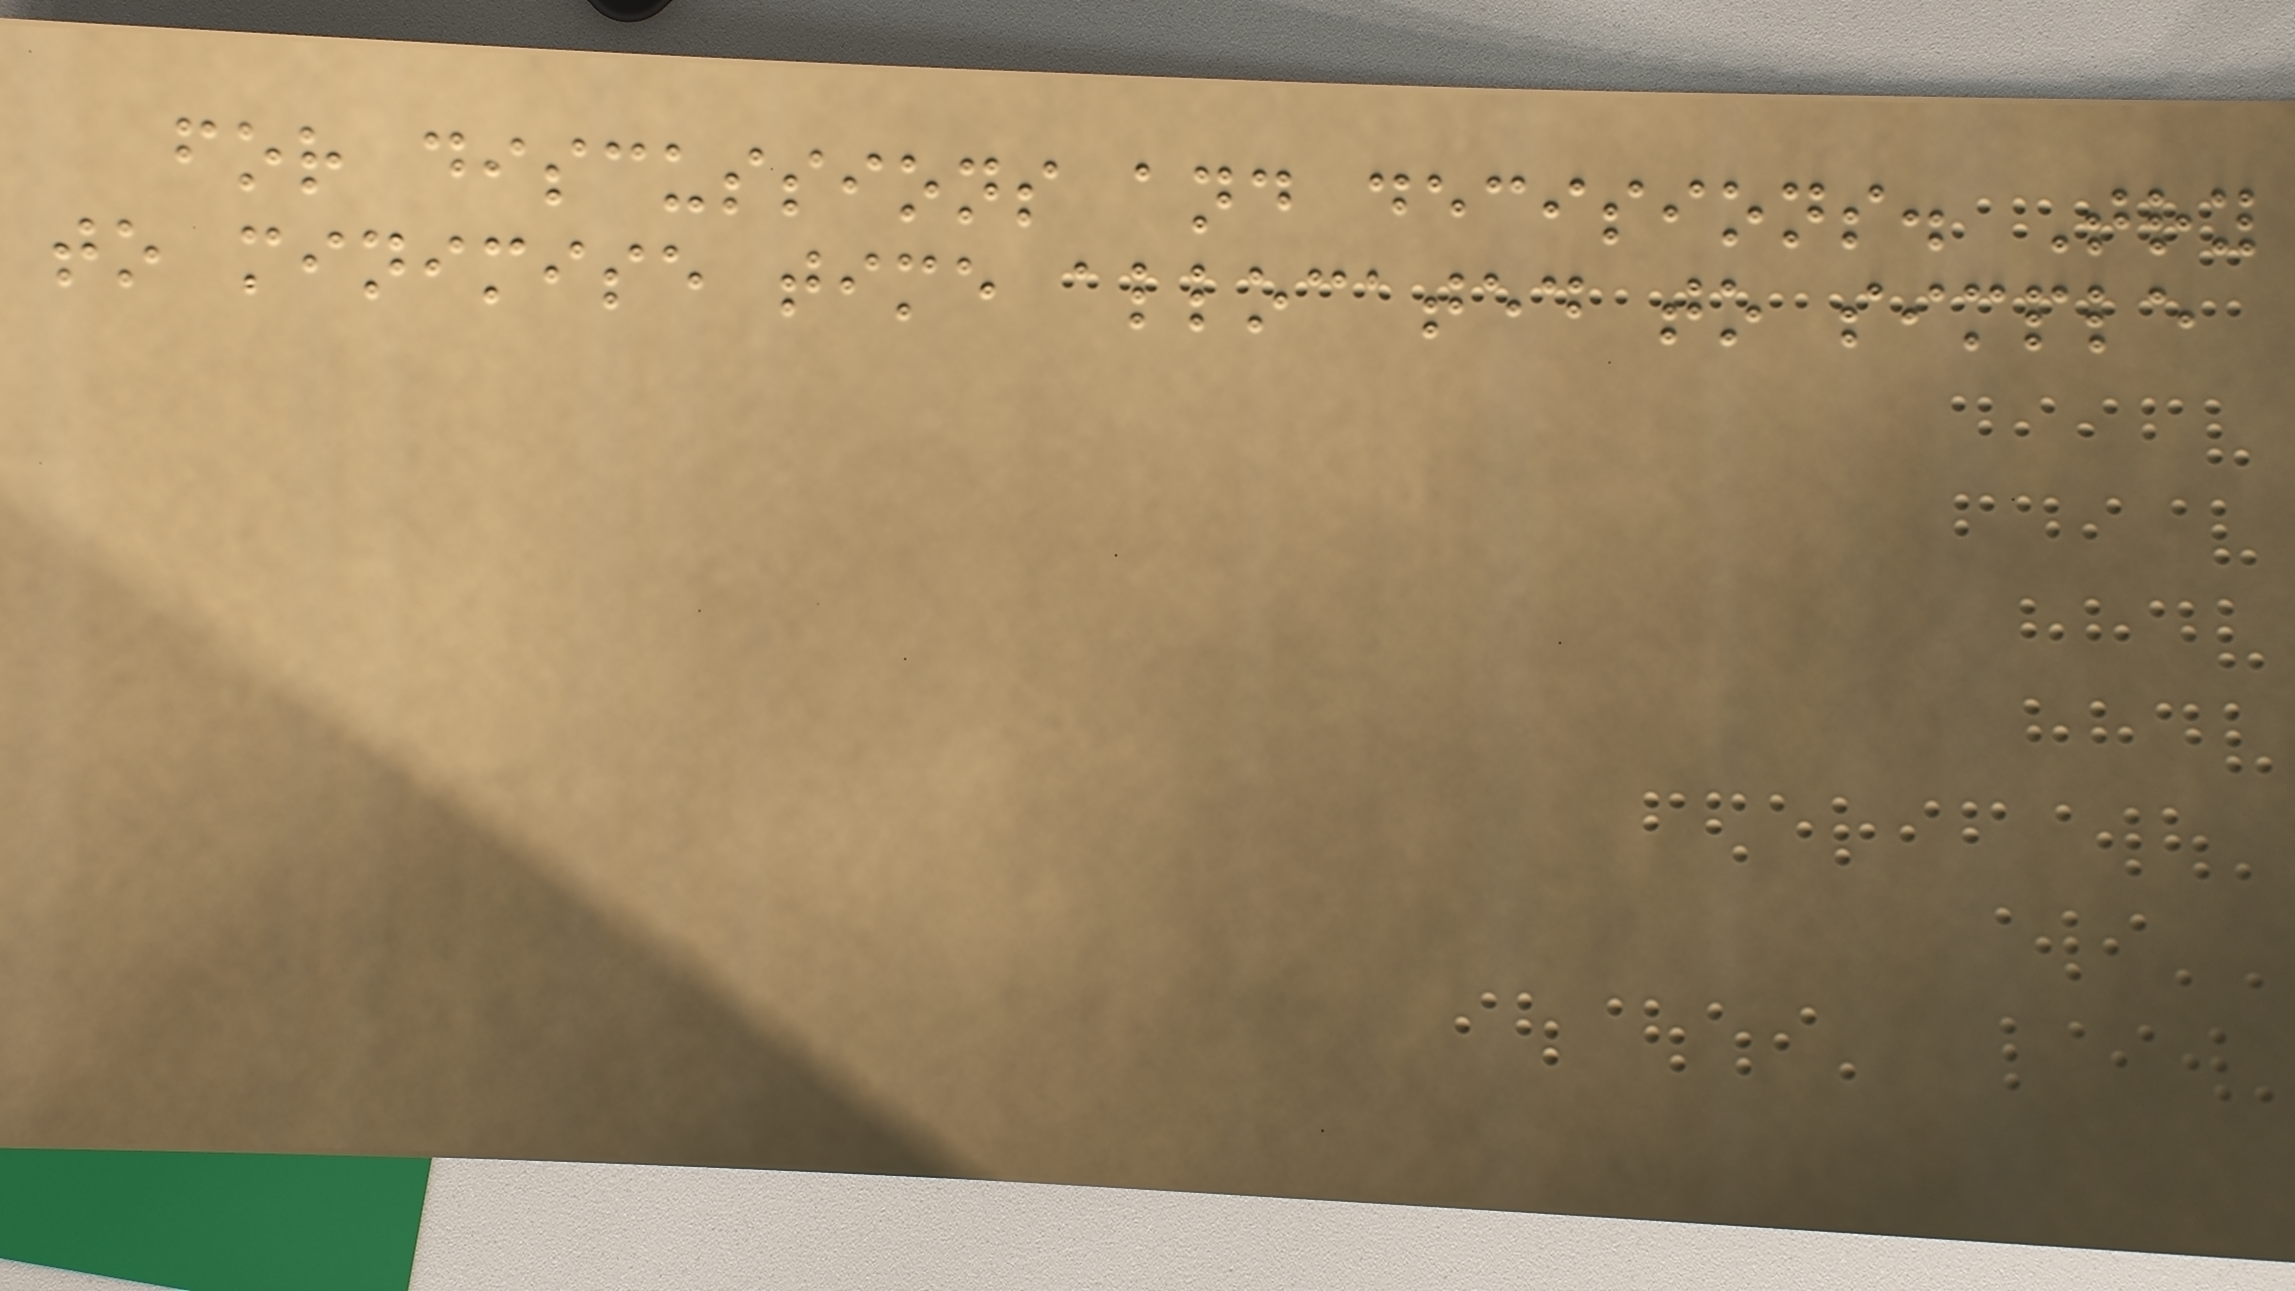for discussions and decisions. Try
to minimise time allocated to simple
